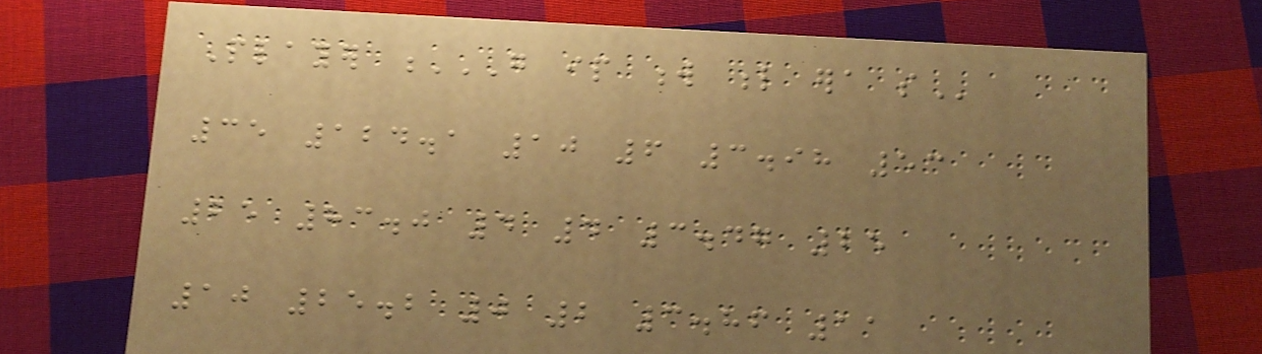Player G IP W L ERA SO
35 124.1 10 6 3.98 53
25 83.0 4 4 3.47 25
10 25.2 0 2 3.86 11
